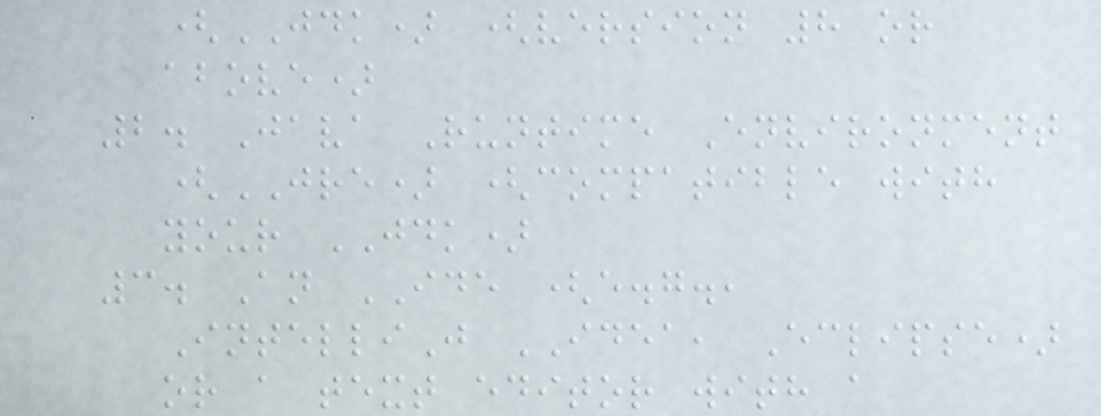(JDK) (version 8 or
above)
2. Java Runtime Environment
(JRE) (compatible with
your JDK)
3. An IDE (e.g.,
IntelliJ IDEA, Eclipse)
or a text editor with a
